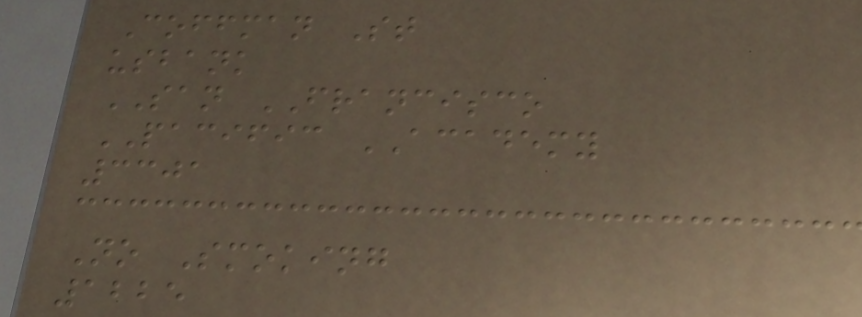Coffman St
usbank
SAN FRANCISCO
PACIFIC ACADEMY
3301
No Smoking
1225
